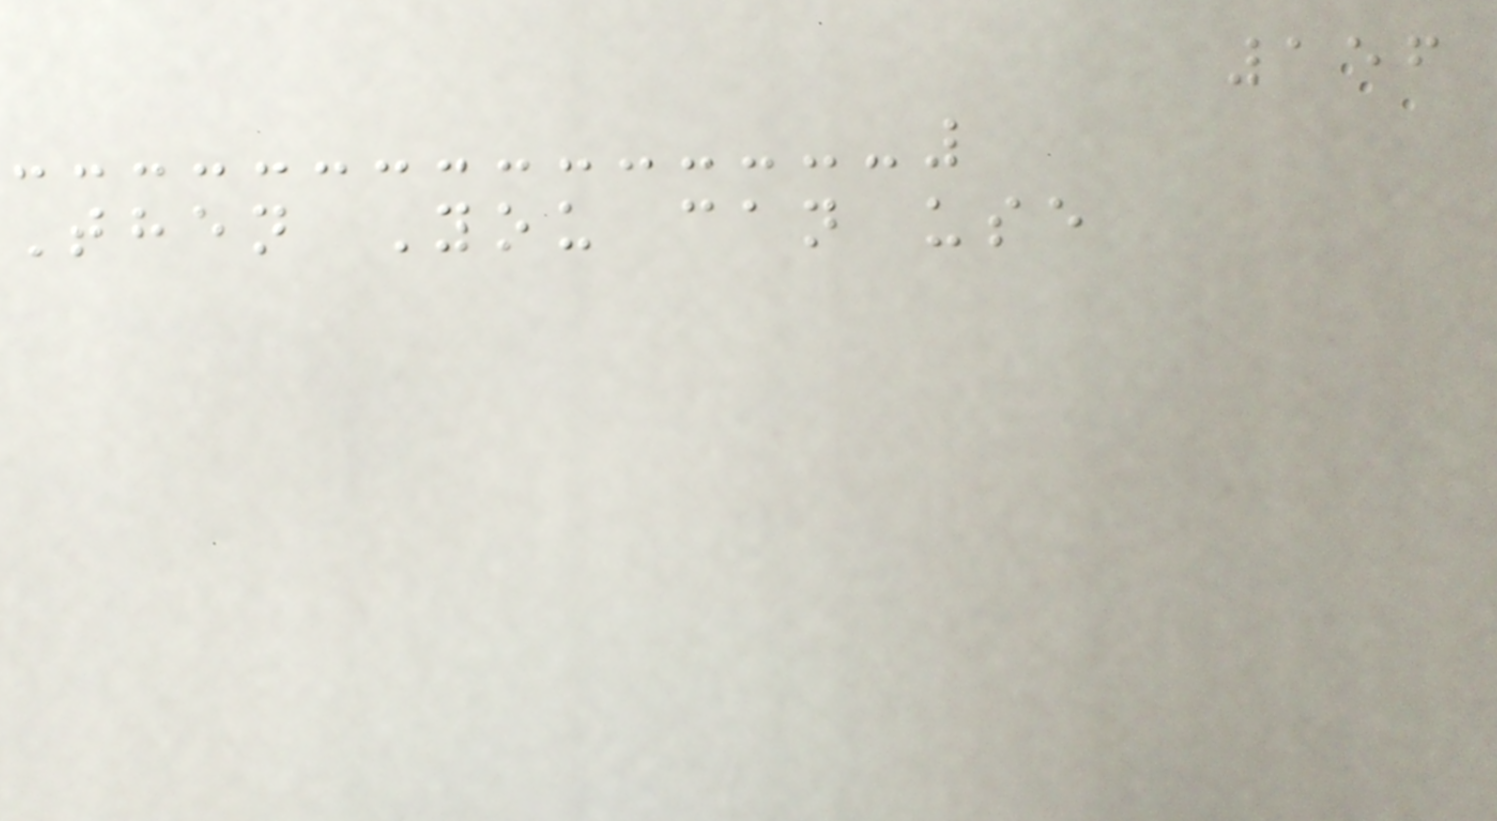156
Then You can use
